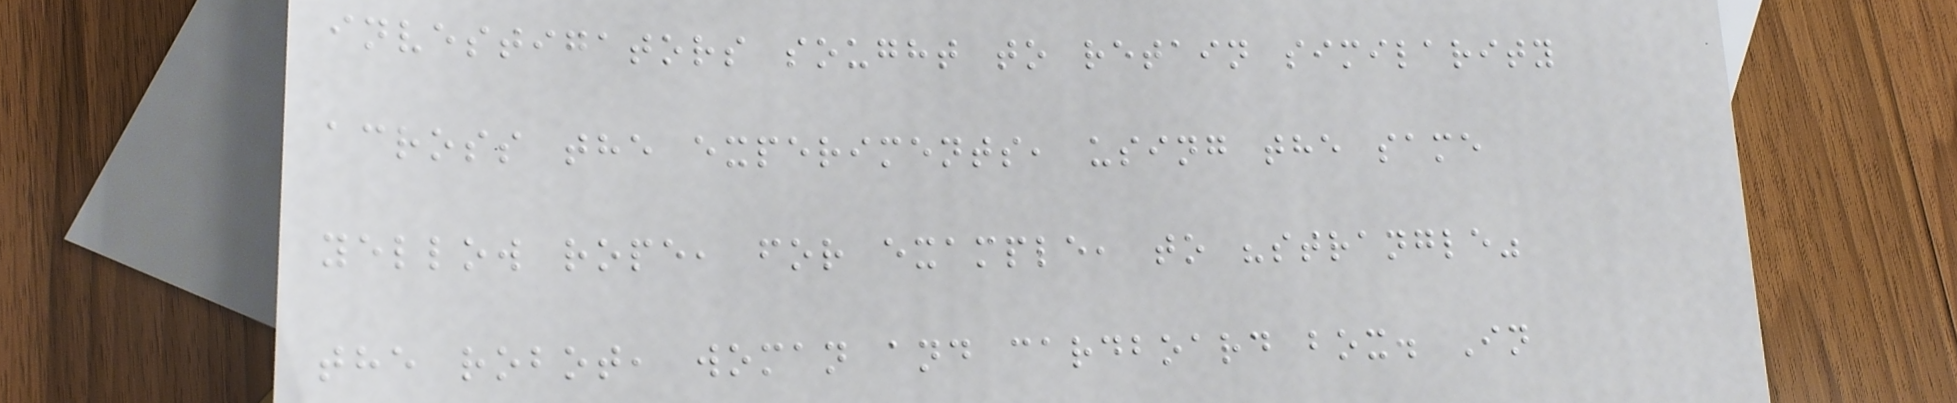investigators sought to retain similarity
across the experiments, using the same
yellow rope, for example, to "strangle"
the robot, woman and cardboard box. In
